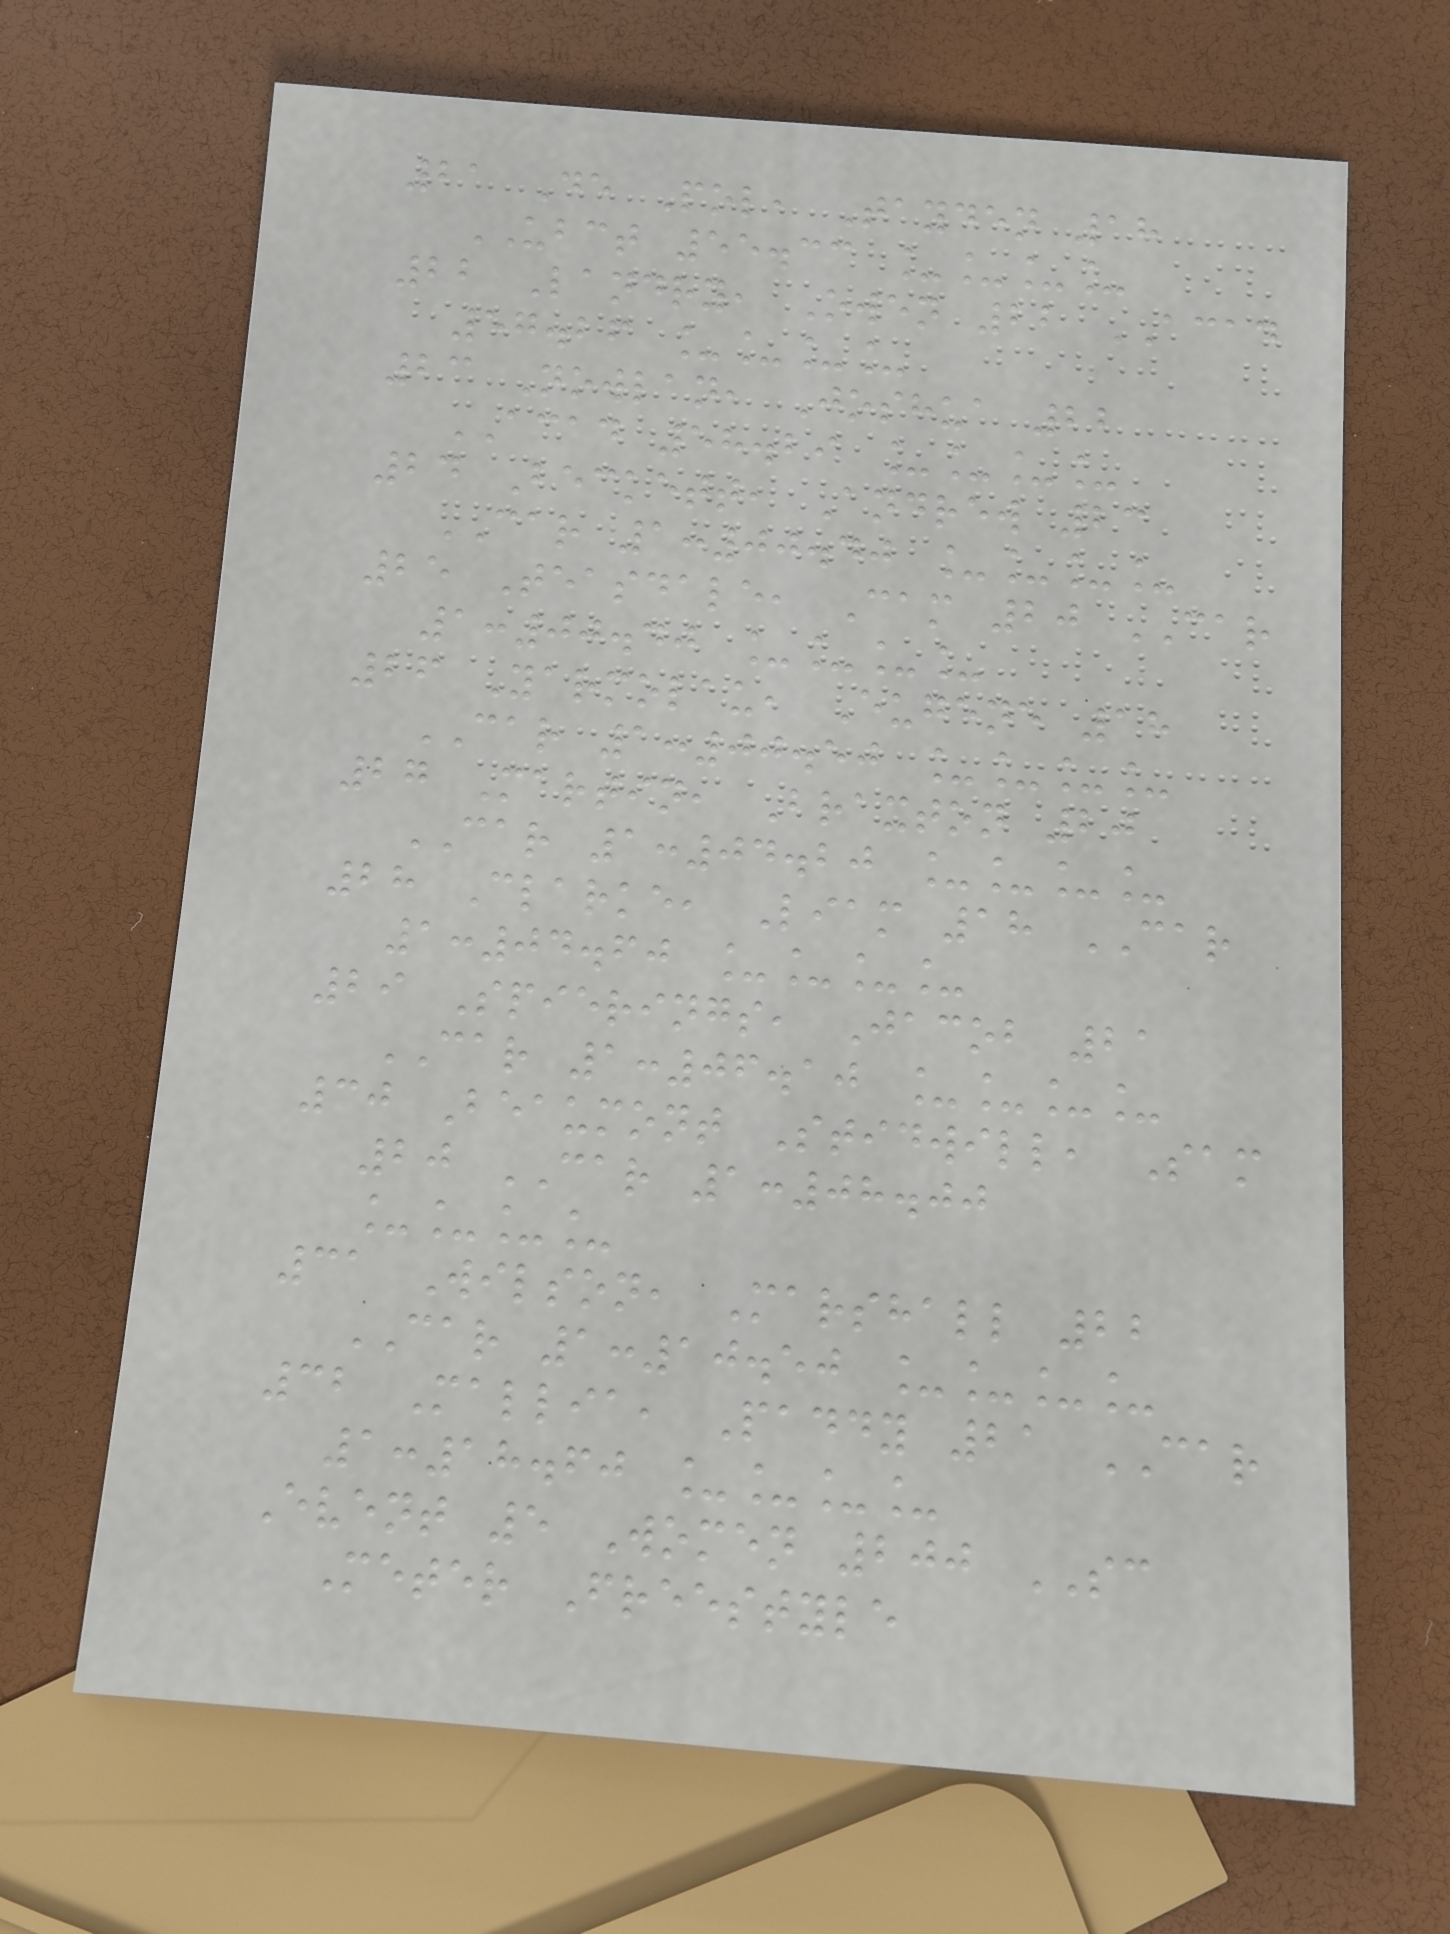21 De Pol, Tayden 18
UBCT 55.33 ____
22 Landry, Owen 22 ACAD
57.26 ____
23 Nowlan, Joshua 22
ACAD 58.29 ____
24 Beckett, Andrew 23
CAR 1:00.40 ____
25 Teasdale, Cam 20 CAR
1:00.40 ____
26 Yarmolau, Eugene 18
CAR 1:00.50 ____
27 Martin, Braxton 20
CAR 1:04.20 ____
28 Clarke, Liam 18 CAR
1:04.60 ____
29 Spierings, Jacob 21
CAR 1:06.10 ____
30 Beaumont Stidwill, Sam
20 CAR 1:08.00
____
31 Wilson, Marshall 22
CAR 1:10.50 ____
32 Mallia, Paddy 21 CAR
1:18.60 ____
Event 5 Women 200 SC
Meter Freestyle
